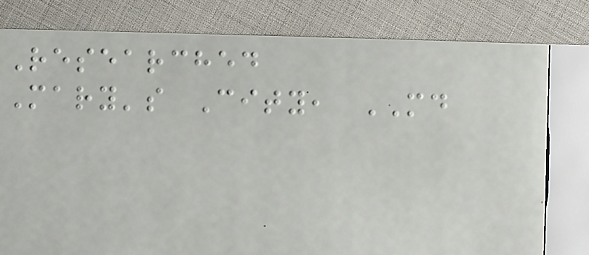Researched
Mary's City, MD
